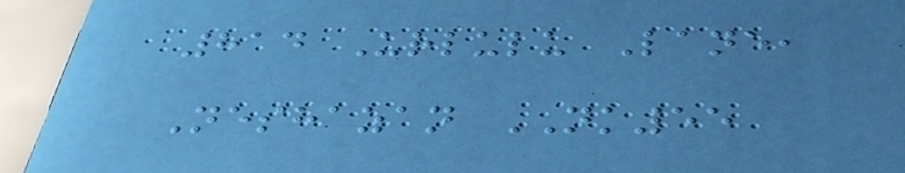814 Urlulu Lane,
Neshazan NK55
